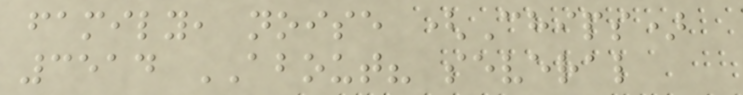family, noise (Chips)
3514 ABOUT? several
